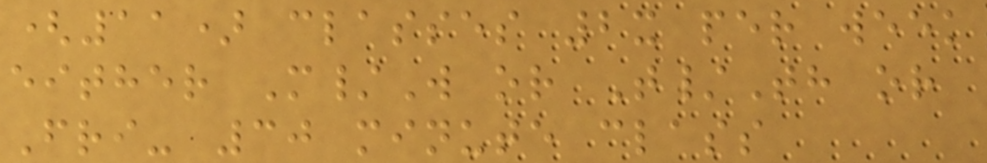(11) classes 2x per week
either M/W or T/Th or
Fri- 30 minute class
